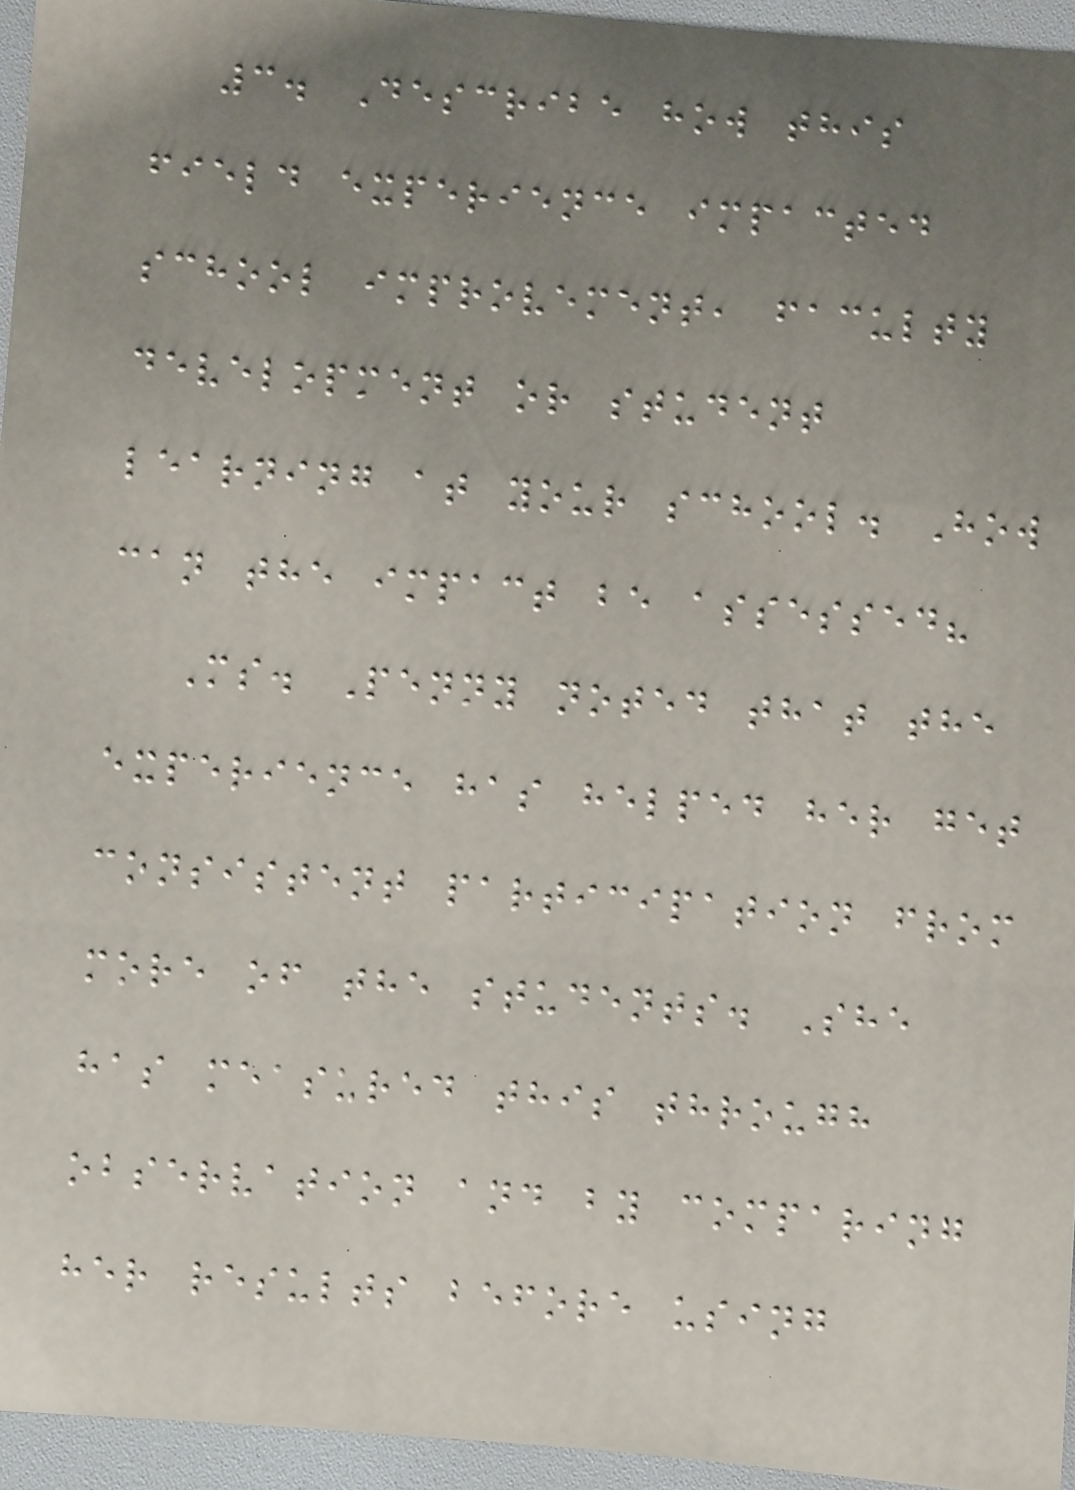3. Describe how this
field experience impacted
school improvement, faculty
development or student
learning at your school. How
can the impact be assessed?
Ms. Penny noted that the
experience has helped her get
consistent participation from
more of the students. She
has measured this through
observation and by comparing
her results before using
